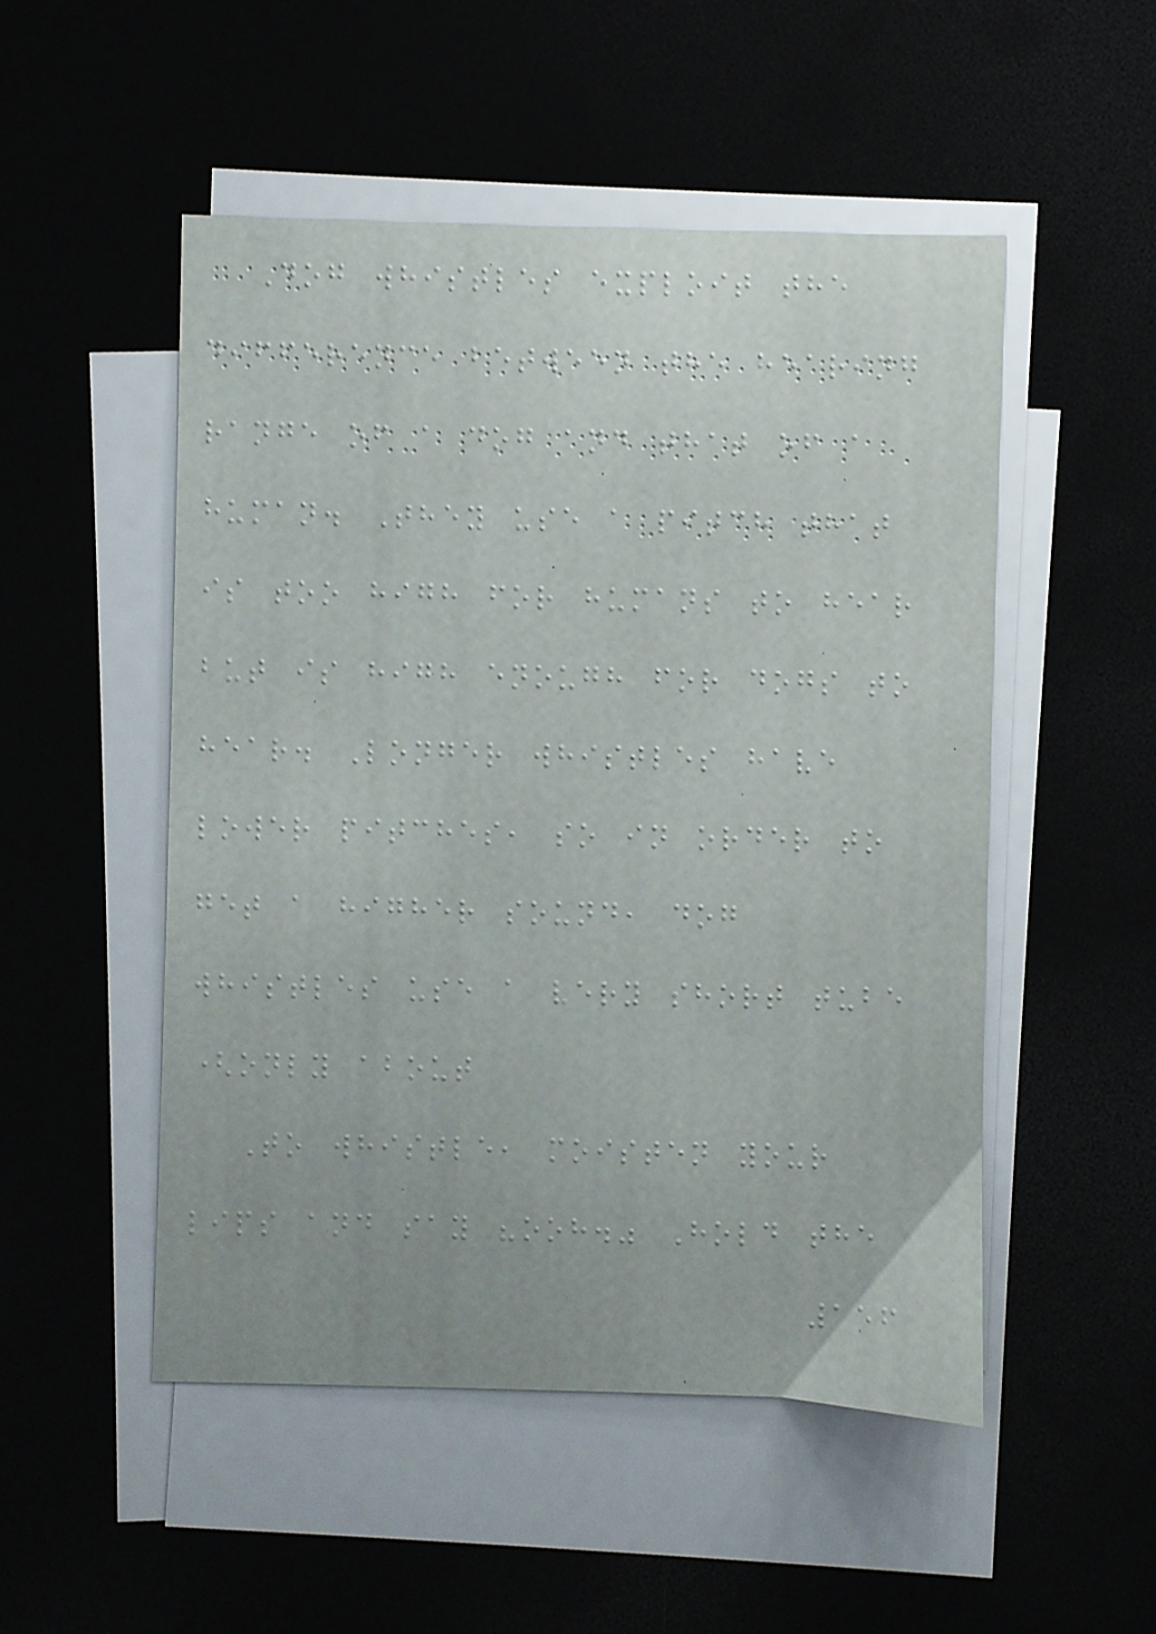Dog whistles exploit the
difference between the hearing
range of a dog and that of a
human. They use a pitch that
is too high for humans to hear
but is high enough for dogs to
hear. Longer whistles have
lower pitches, so in order to
get a higher sound, dog
whistles use a very short tube
(only about
To whistle, moisten your
lips and say "ooh." Hold the
156
